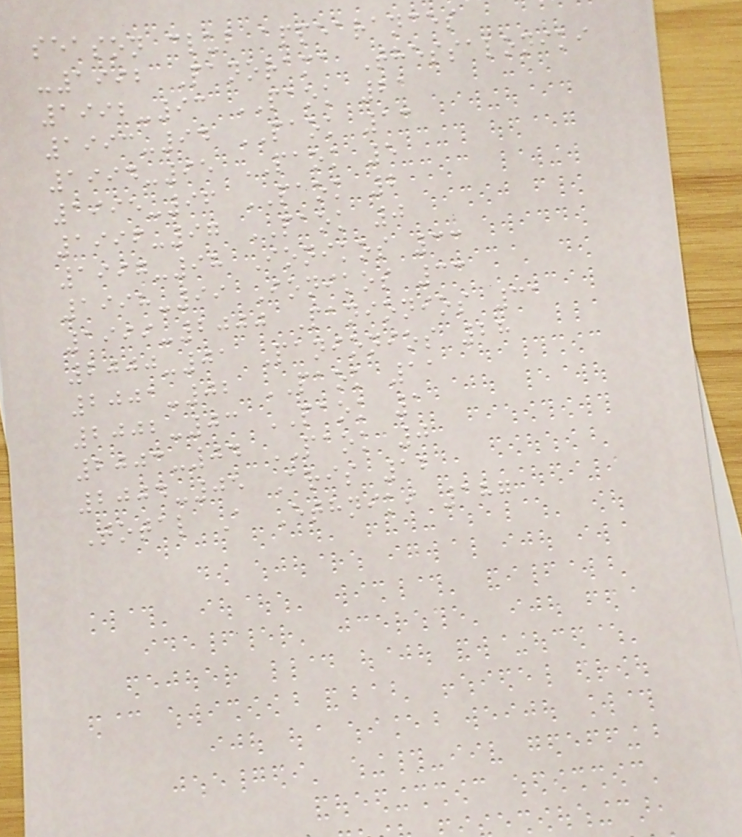season club appearances
-1992 Panorama Thessaloniki
1992-93 PAOK 21
1993-94 PAOK 13
1994-95 PAOK 5
1995-96 PAOK 2
1996-97 PAOK 0
1997-98 Ionikos 33
1998-99 Ionikos 33
1999-2000 Panionios 31
2000-01 Panionios 28
2001-02 PAOK 11
2002-03 PAOK 1
2003-04 PAOK 0
2004-05 Aris 12
Total A Ethniki 187
